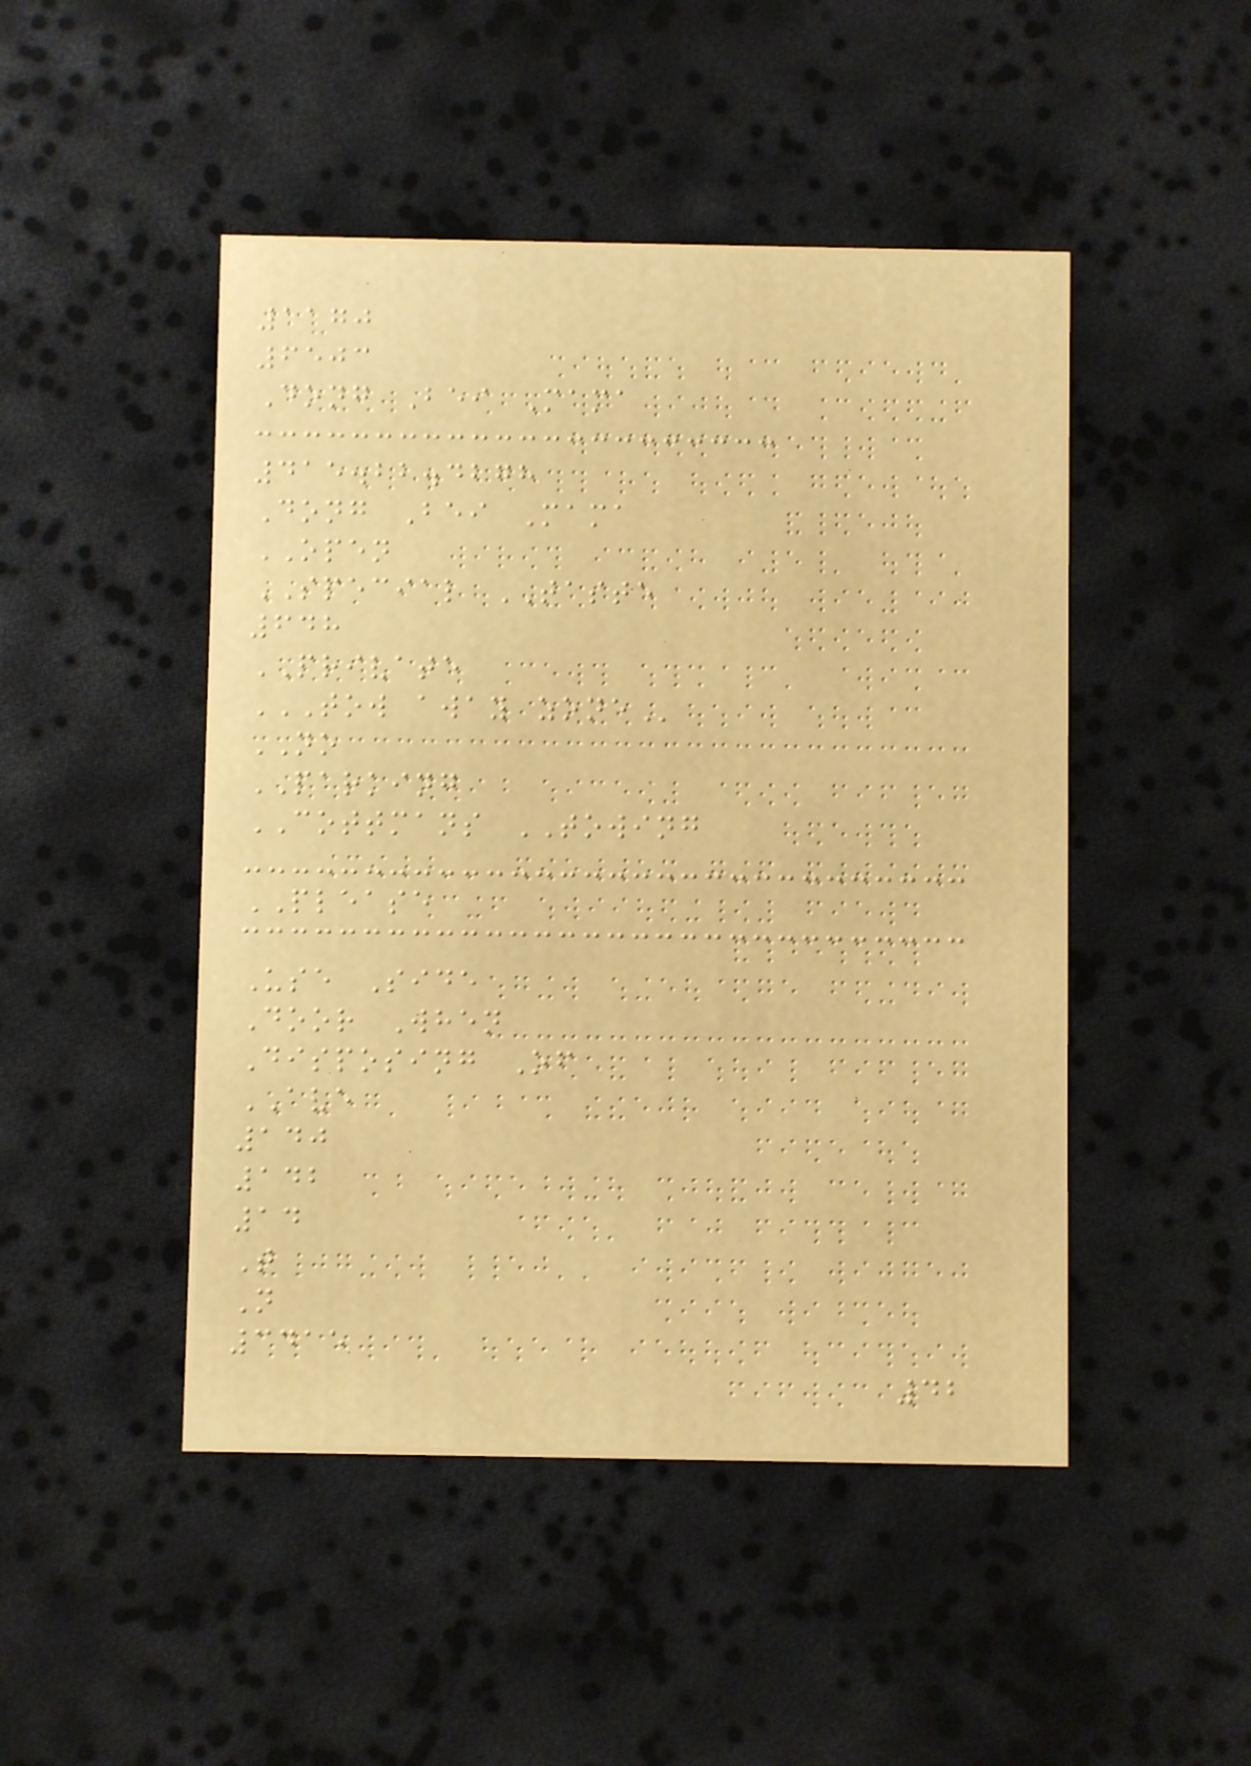1170
6503
Dong Bei Mama
415.22.4278
Dong Bei Mama
OPEN
SPECIAL TASTE
648
PRIVATE
TOW AWAY ZONE
NO
PARKING
COTTMANS TOWING
PLEASE
Use Side
Door When
Disposing Of
AVE
140
142
14
T
N
3415
42
